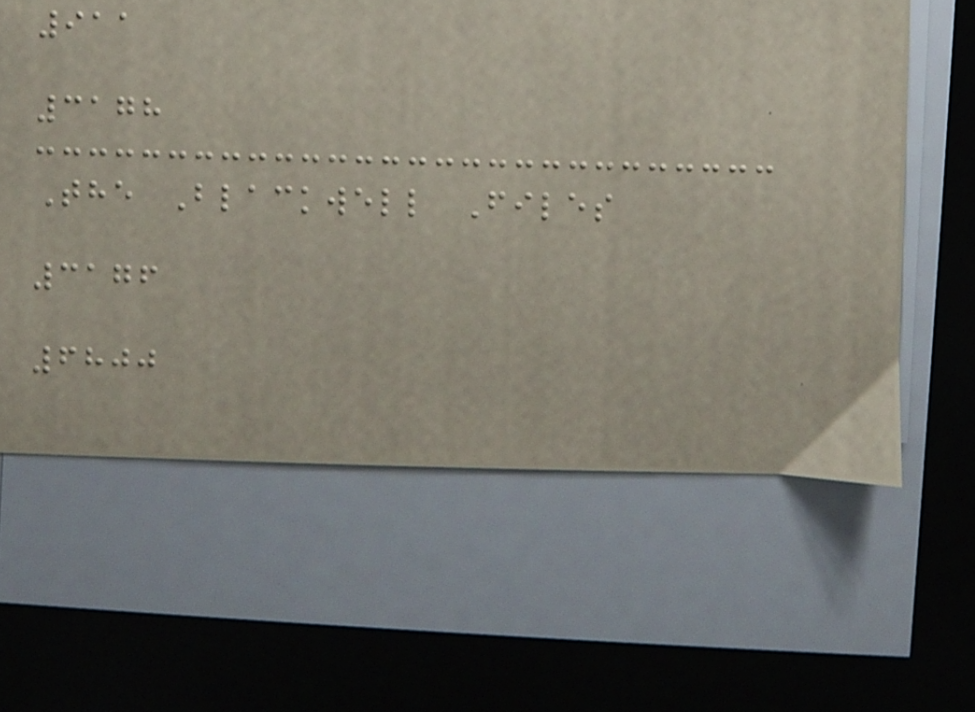911
3178
The Blackwell Files
3176
6800
